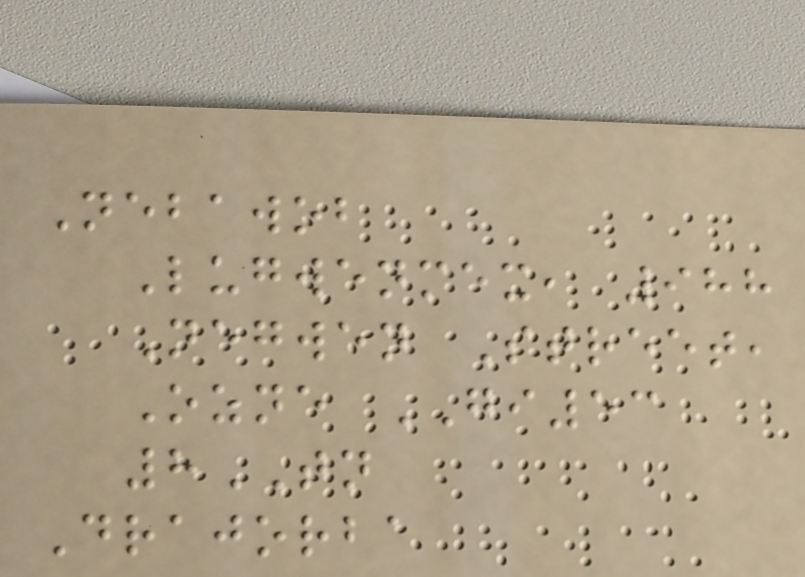Nebawob
Lugwenmex, 988
Negwen Street,
Ozne GI53
8TN
Drajorba
